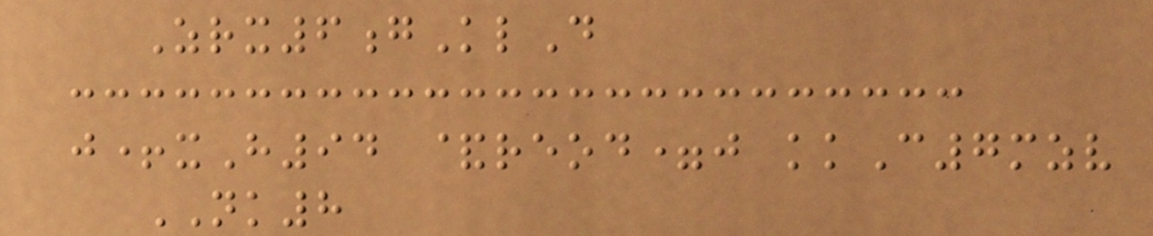Zrx6gKlD
j+xH94 &reod=j kkC7mzv
NK8
